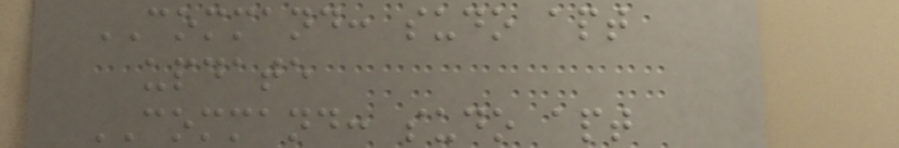COMMAND: sudo apt
update
COMMAND: sudo apt
